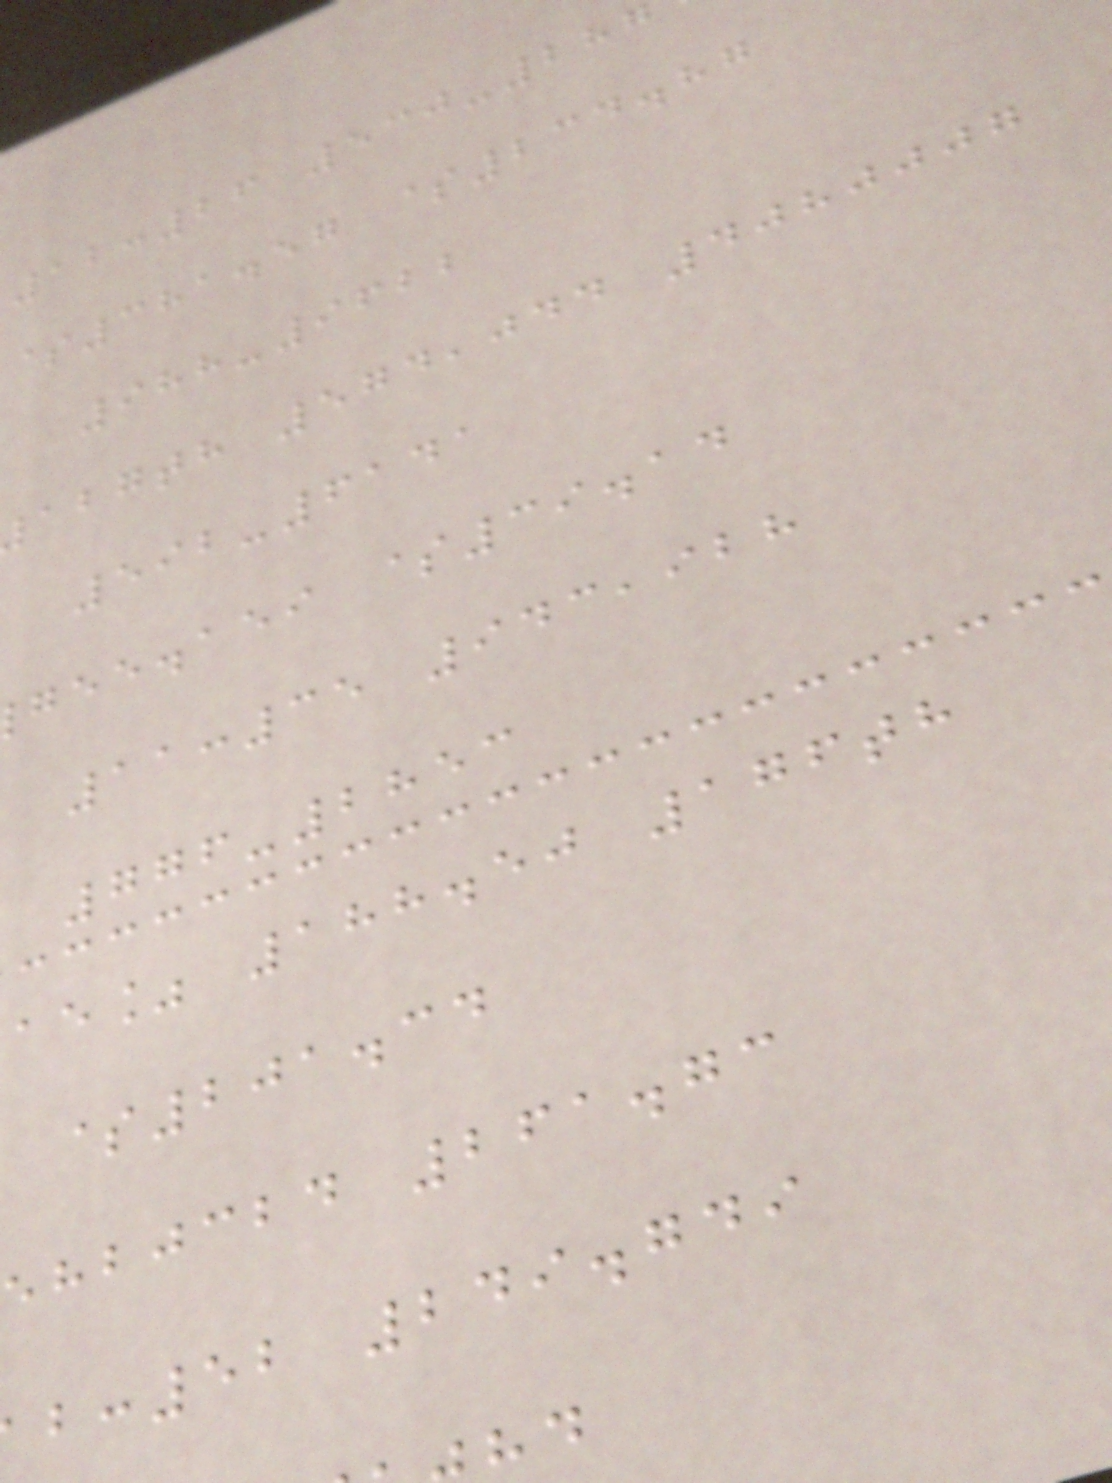12:26 530-287
$381.57 $234.87
988-9622
abgth 574,044 4080007
592-6141
gee.aei $39.14
11:35 943,928
776-2853
ae% 188.50 176th
$201.34
ehbjcbd 261.73
:52 249.749
